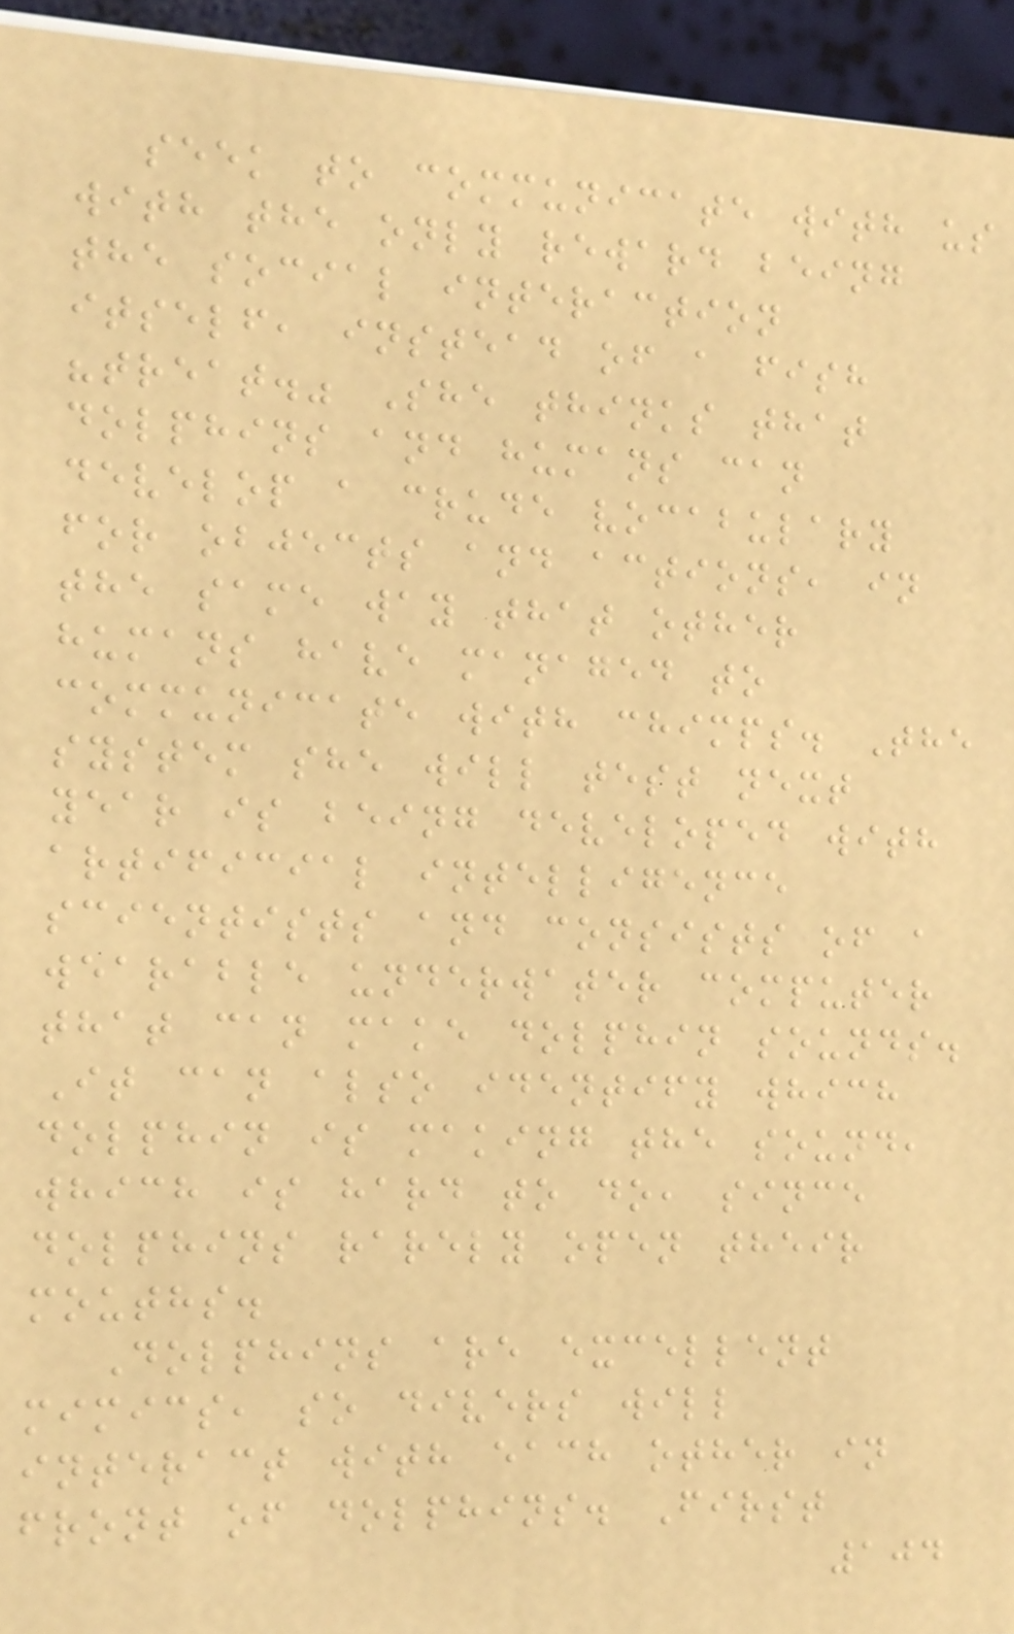seek to communicate with us
with the only reward being
the social interaction
itself, instead of a fish
"treat." She thinks that
dolphins and humans can
develop a crude vocabulary
for objects and actions, in
the same way that other
humans have managed to
communicate with chimps. The
system she will test next
year is being developed with
artificial intelligence
scientists and consists of a
wearable underwater computer
that can make dolphin sounds.
It can also identify which
dolphin is making the sound,
which is hard to do, since
dolphins rarely open their
mouths.
Dolphins are excellent
mimics, so divers will
interact with each other in
front of dolphins. First
104
